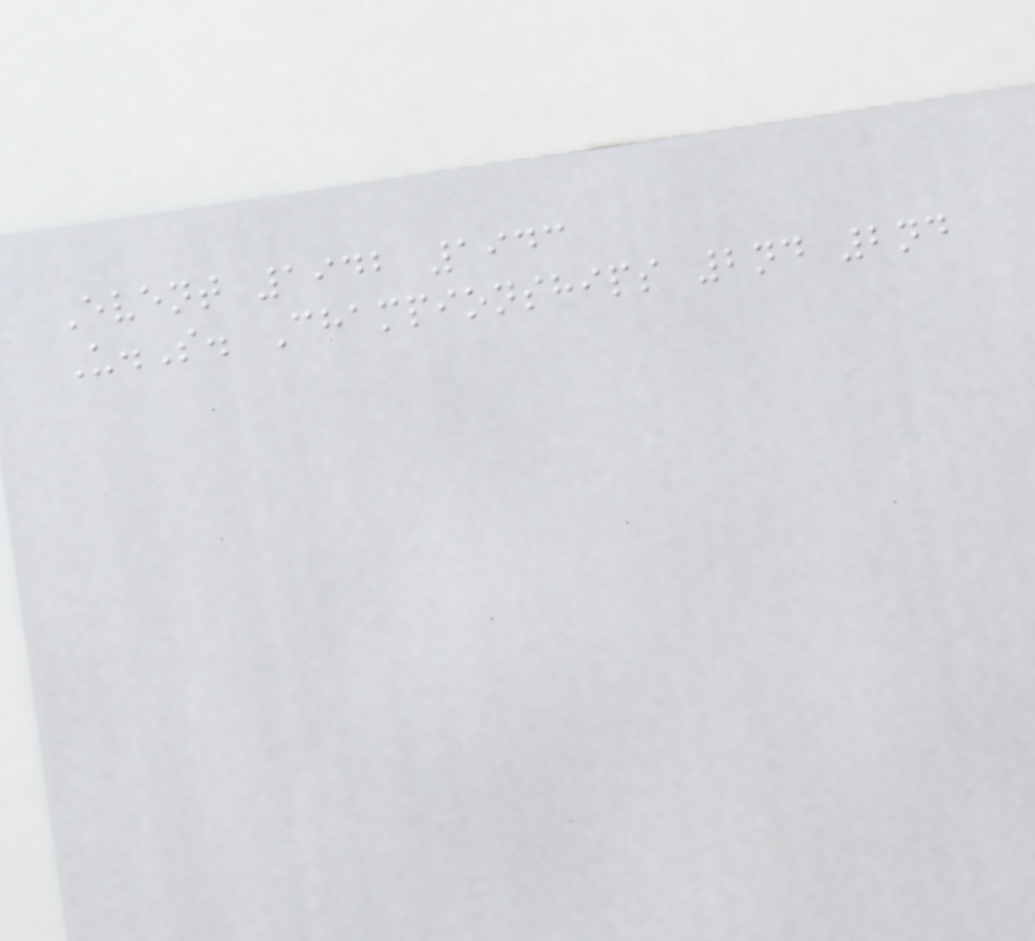Event 1942 1943
U.S. Championships 2nd 2nd
